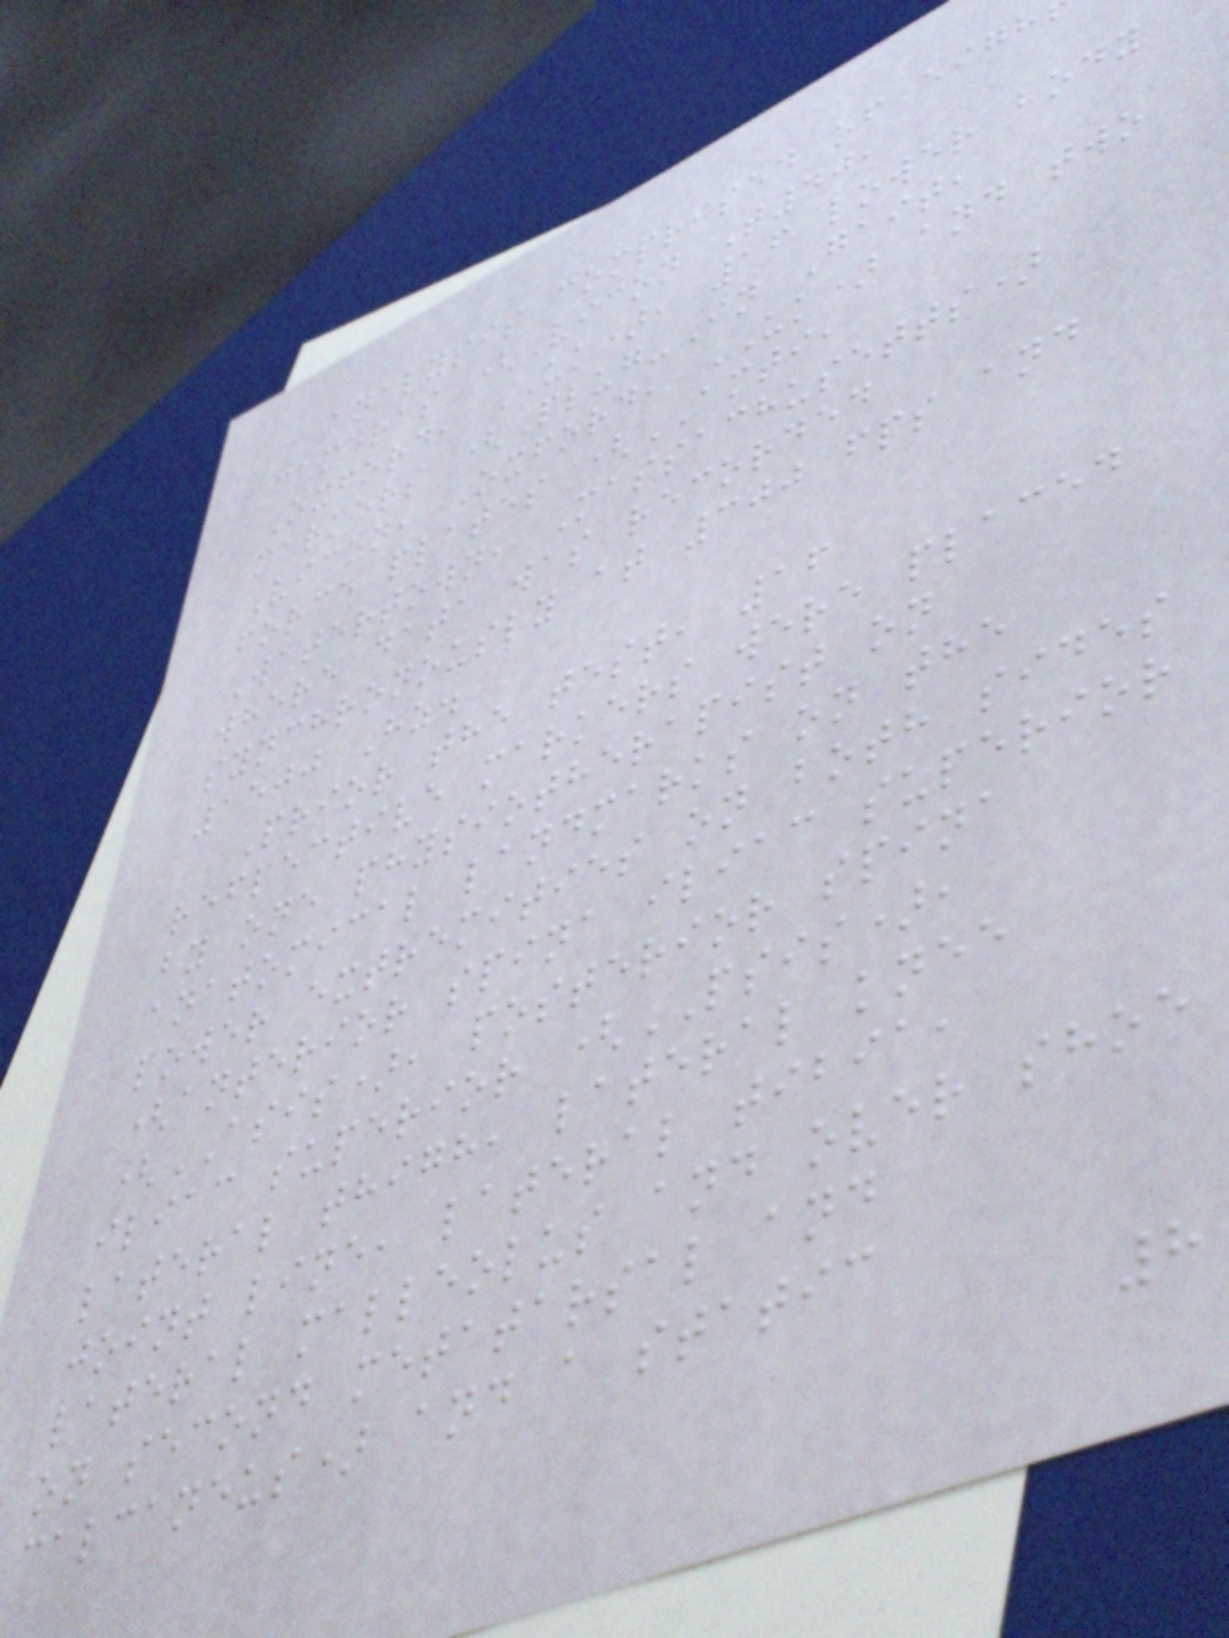analysis comprised of eigh
cameras (Vicon T40,
Oxford, UK), 16 lower body
markers (Plug-In Gait,
Vicon, Oxford, UK) and two
force plates (AMTI,
Watertown, Massachusetts)
where data was recorded
synchronously at 300 fps and
1500 Hz.
Prior the test, 16
reflective markers were placed
by one physiotherapist on
anatomical landmarks on the
lower extremities on both sides
(anterior spina iliac superior
(ASIS), posterior spina
iliac superior (PSIS),
lateral thigh, lateral knee
joint line, lateral tibia,
lateral malleolus and over shoe
on second metatarsal and
calcaneus) and a static
8
